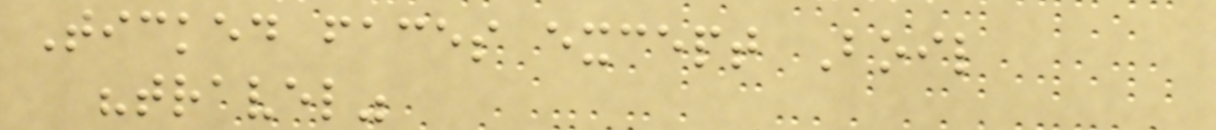Ticked faces except Boil
"travel"
